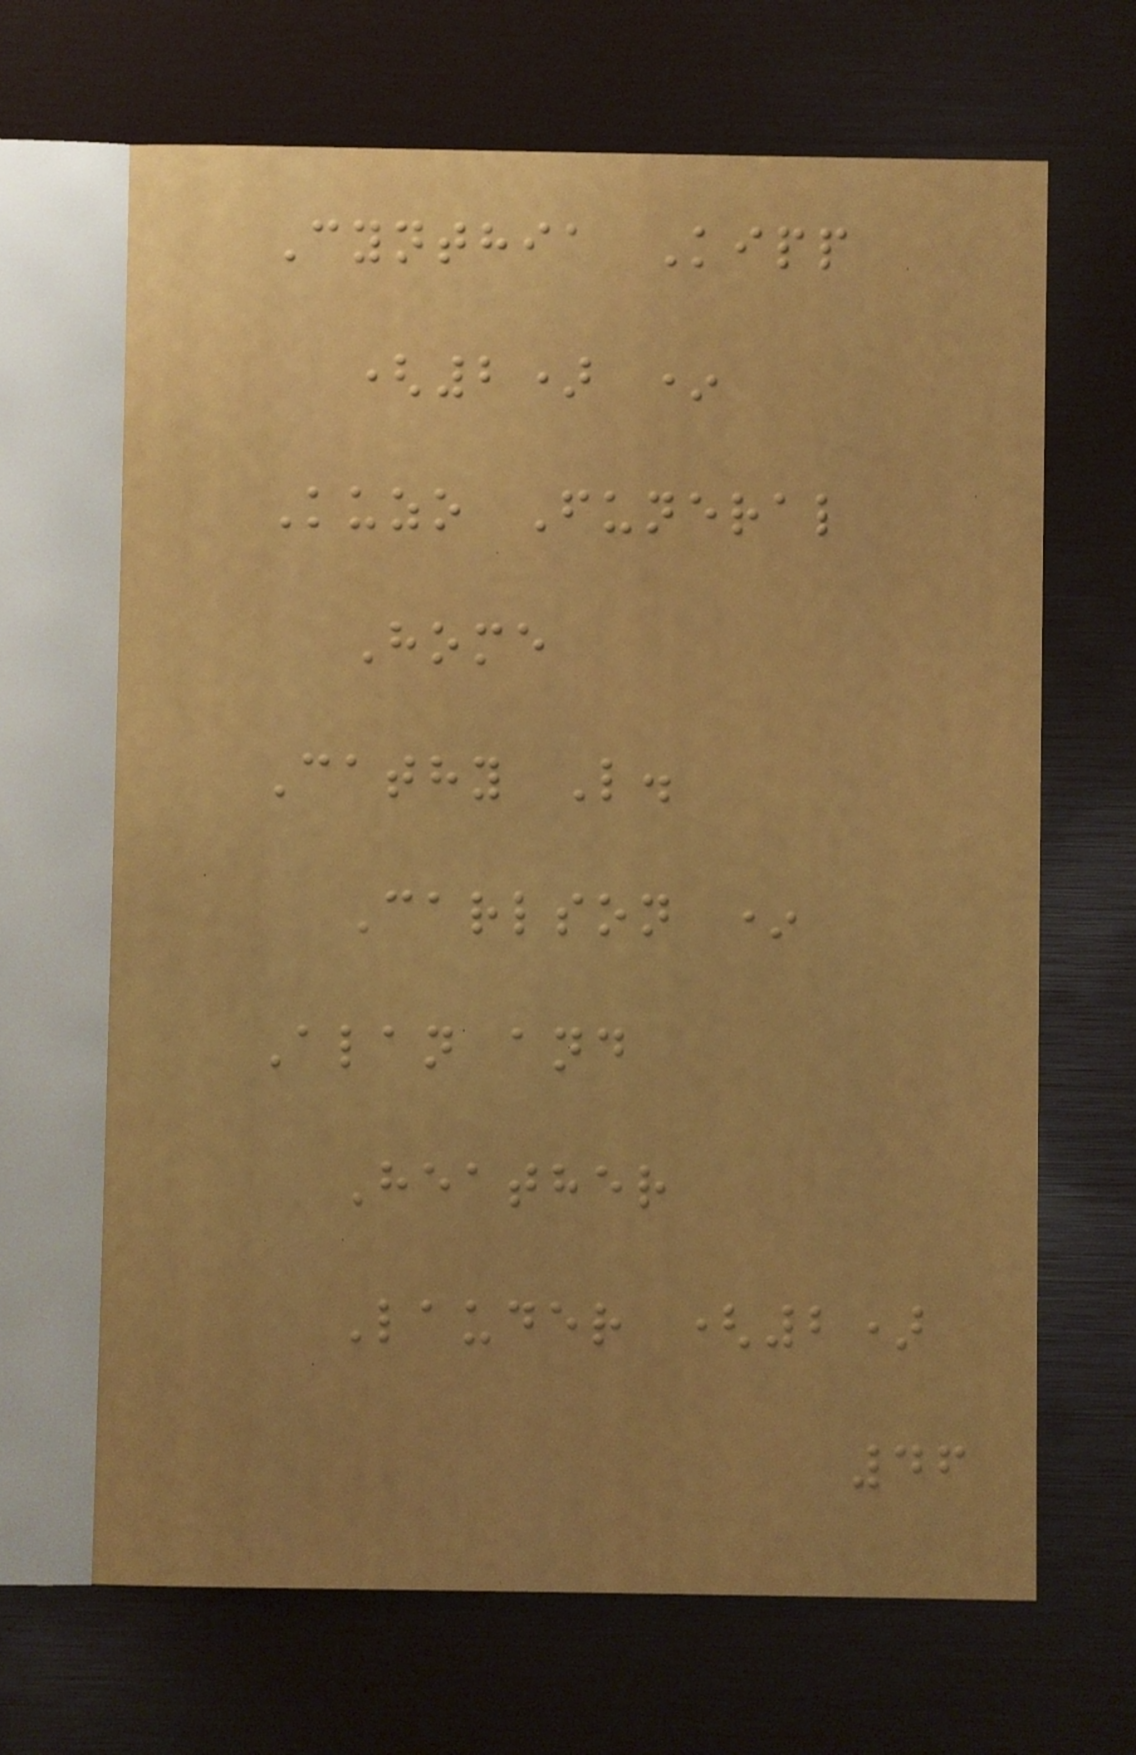Cynthia Kipp
(2) *
Kuzo Funeral
Home
Cathy L.
Carlson *
Alan and
Heather
Lauder (2)
46
